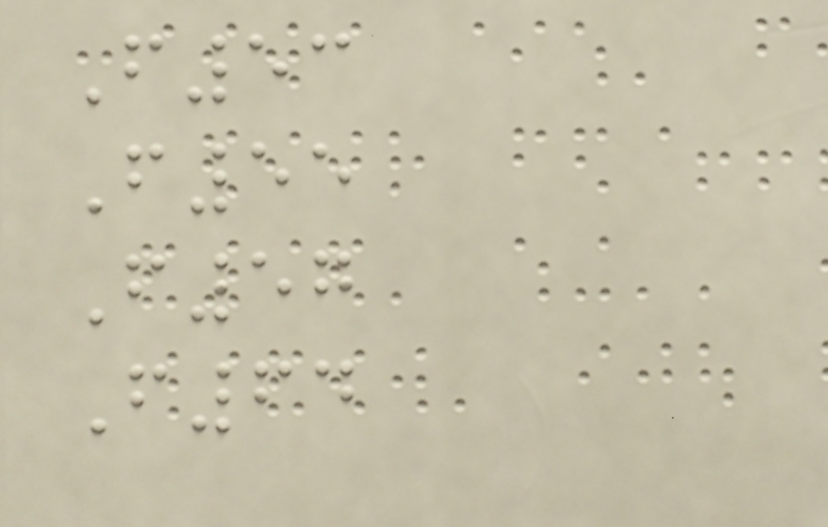F53
F55
F57
F64
